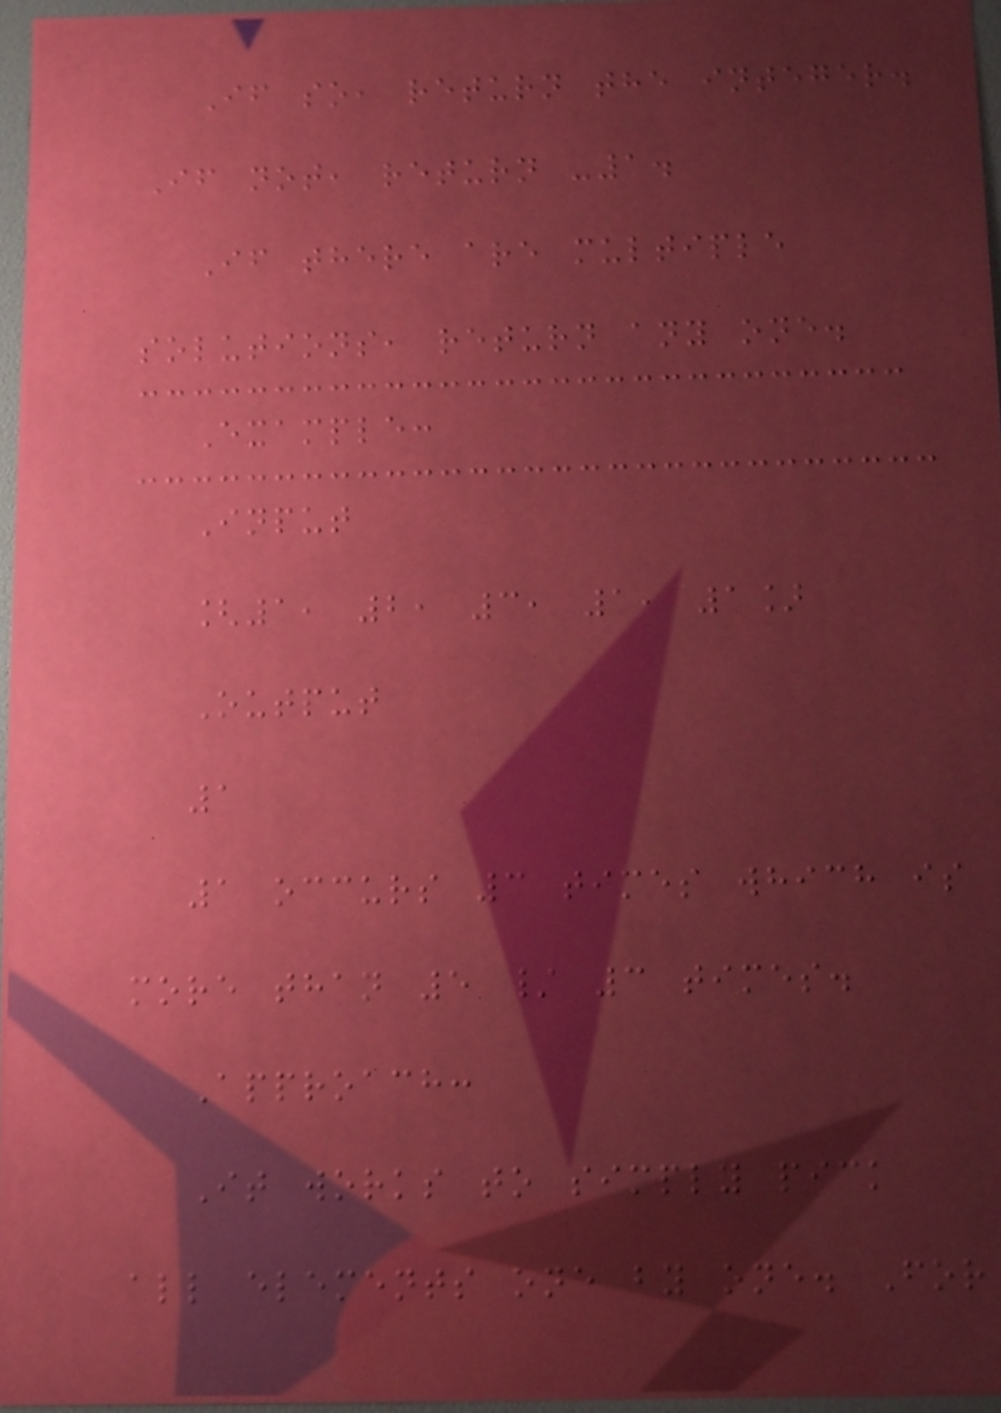If so, return the integer.
If not, return -1.
If there are multiple
solutions, return any one.
Example:
Input
[1, 2, 3, 1, 1]
Output
1
1 occurs 3 times which is
more than 5 / 3 times.
Approach:
It works to simply pick
all elements one by one. For
